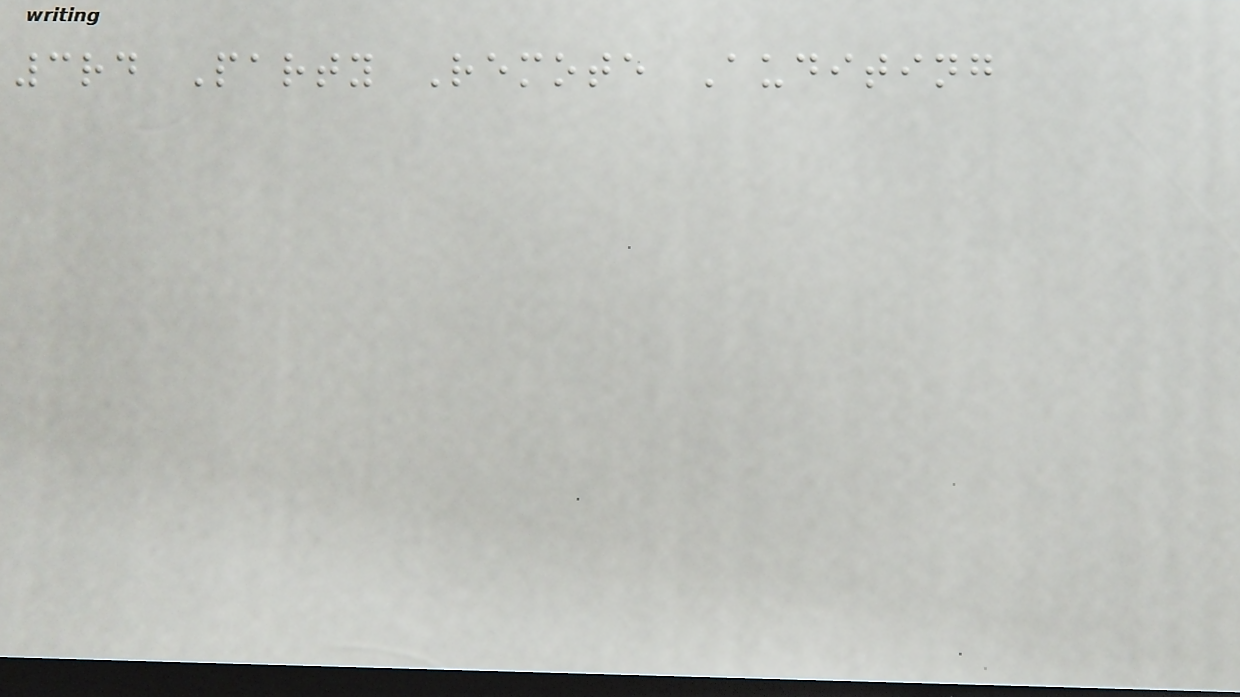3rd Party Remote Auditing
